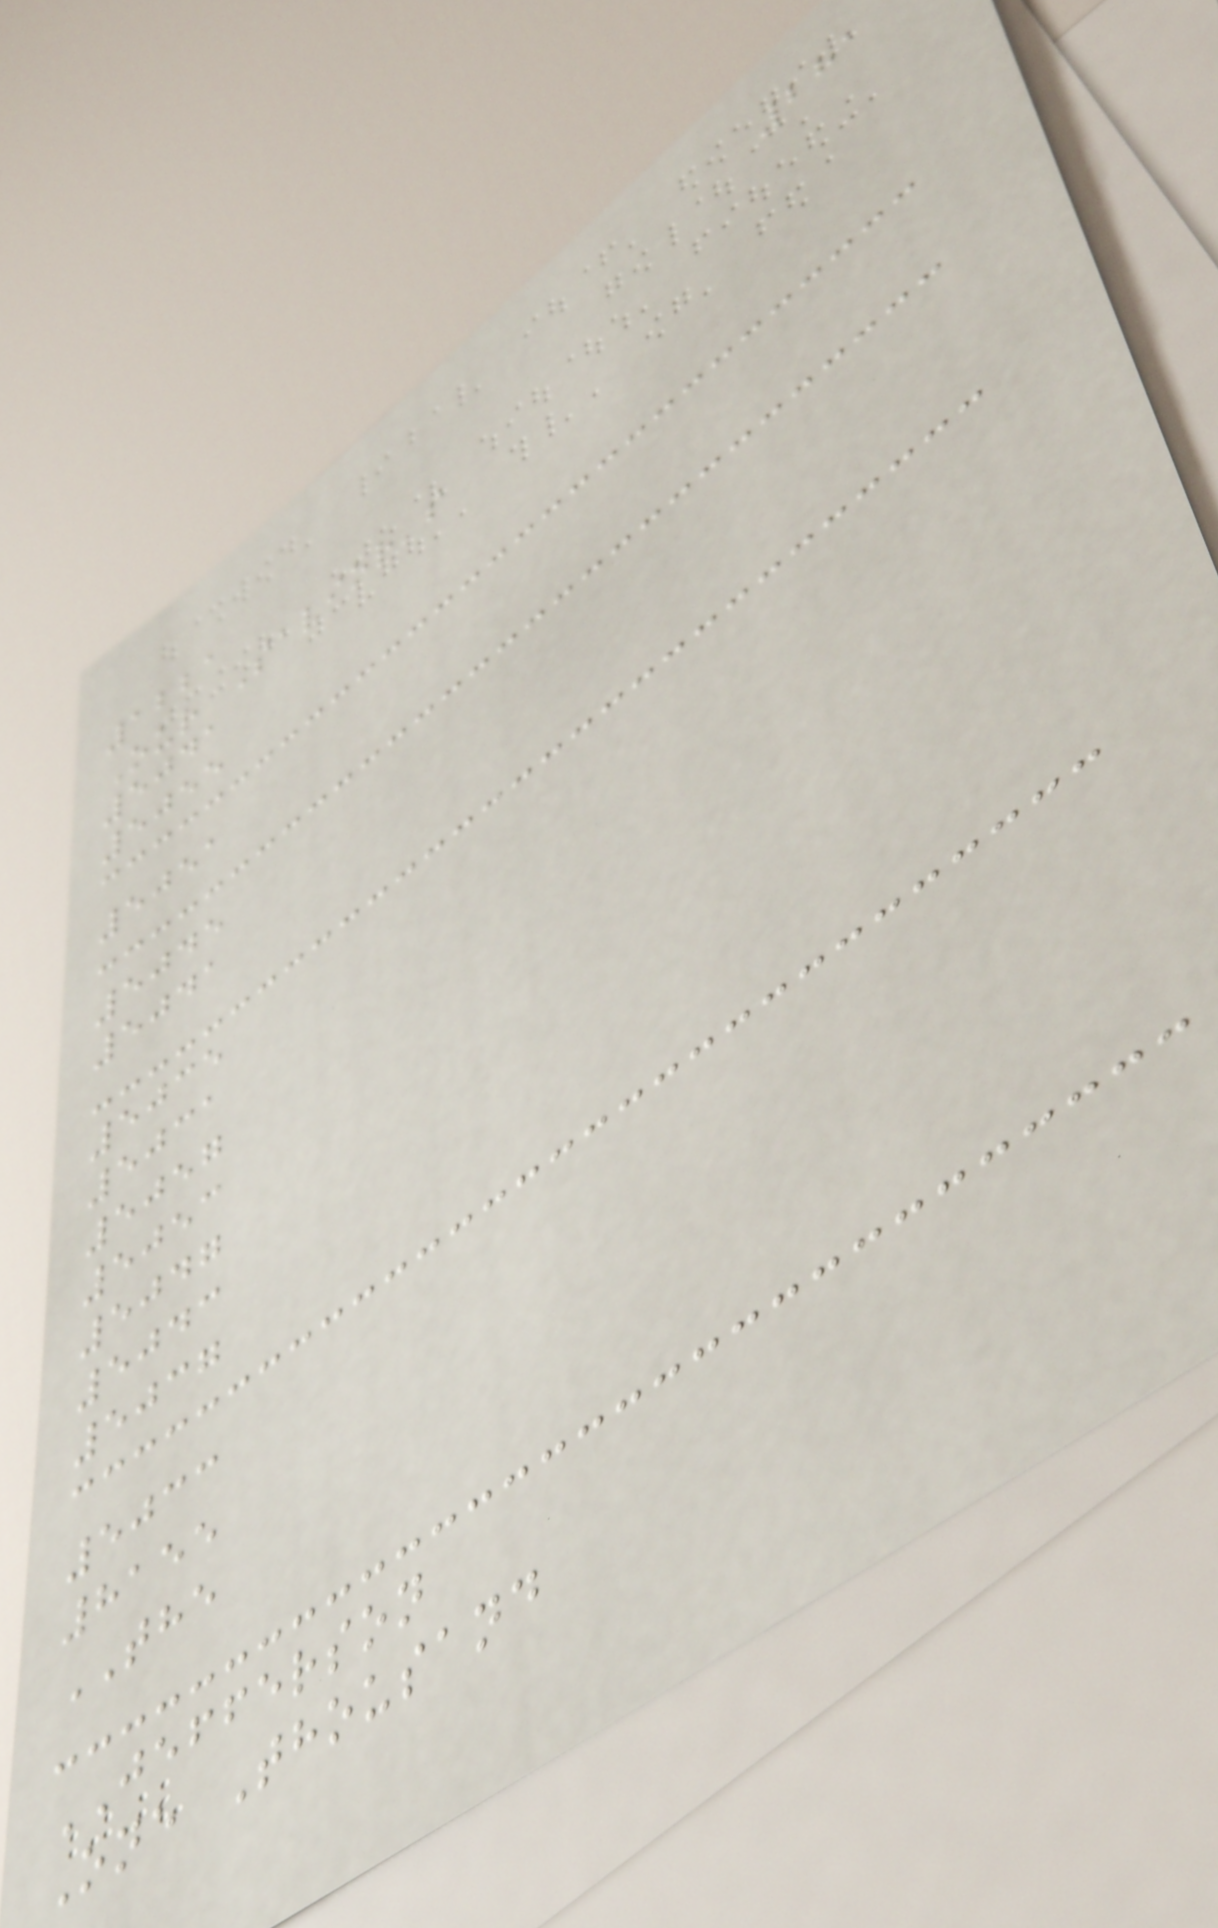281
1221
Our Savior's
5041
5055
5051
5045
5041
5035
5031
5057
5053
5047
5043
5037
5033
8155
THE
JEFFERSON
One Thousand
